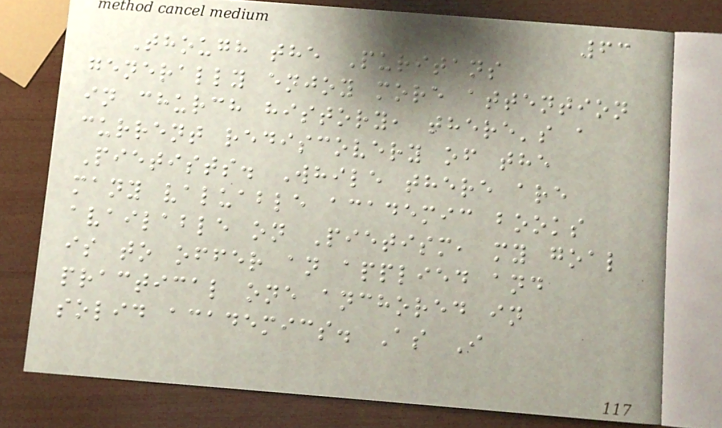63
Though the Puritans
generally enjoy more attention
in church history, there's a
current rediscovery of the
Pietists. While there are
many valuable academic books
available on Pietism, my goal
is to offer an applied and
practical one anchored in
solid academics. As I
